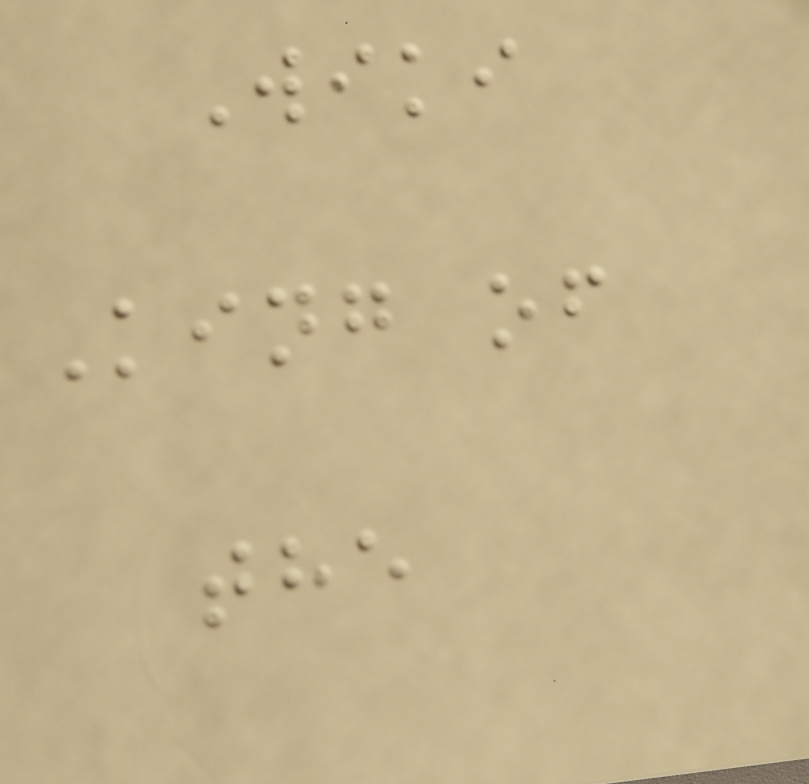Wiki
King of
the
